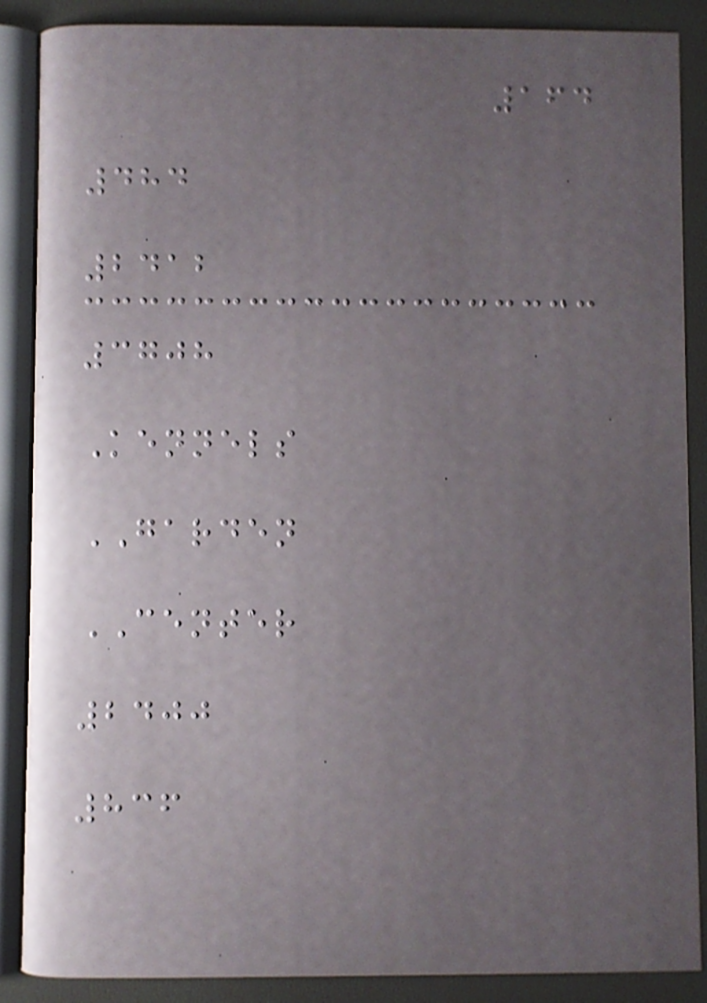164
484
2412
3708
Kennels
GARDEN
CENTER
2400
836
